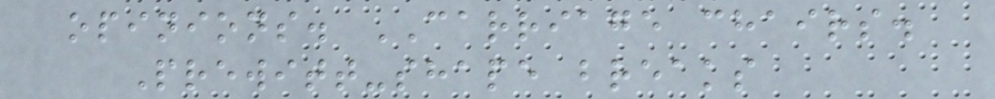opinions. CARRIAGE chairs.
Prewitt-shape breaks
